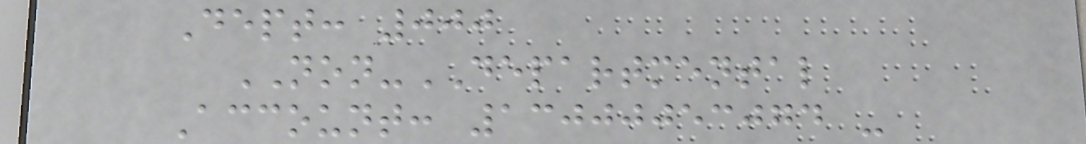Dept: 000
NON-DEPARTMENTAL
Account: 13000053074 -
